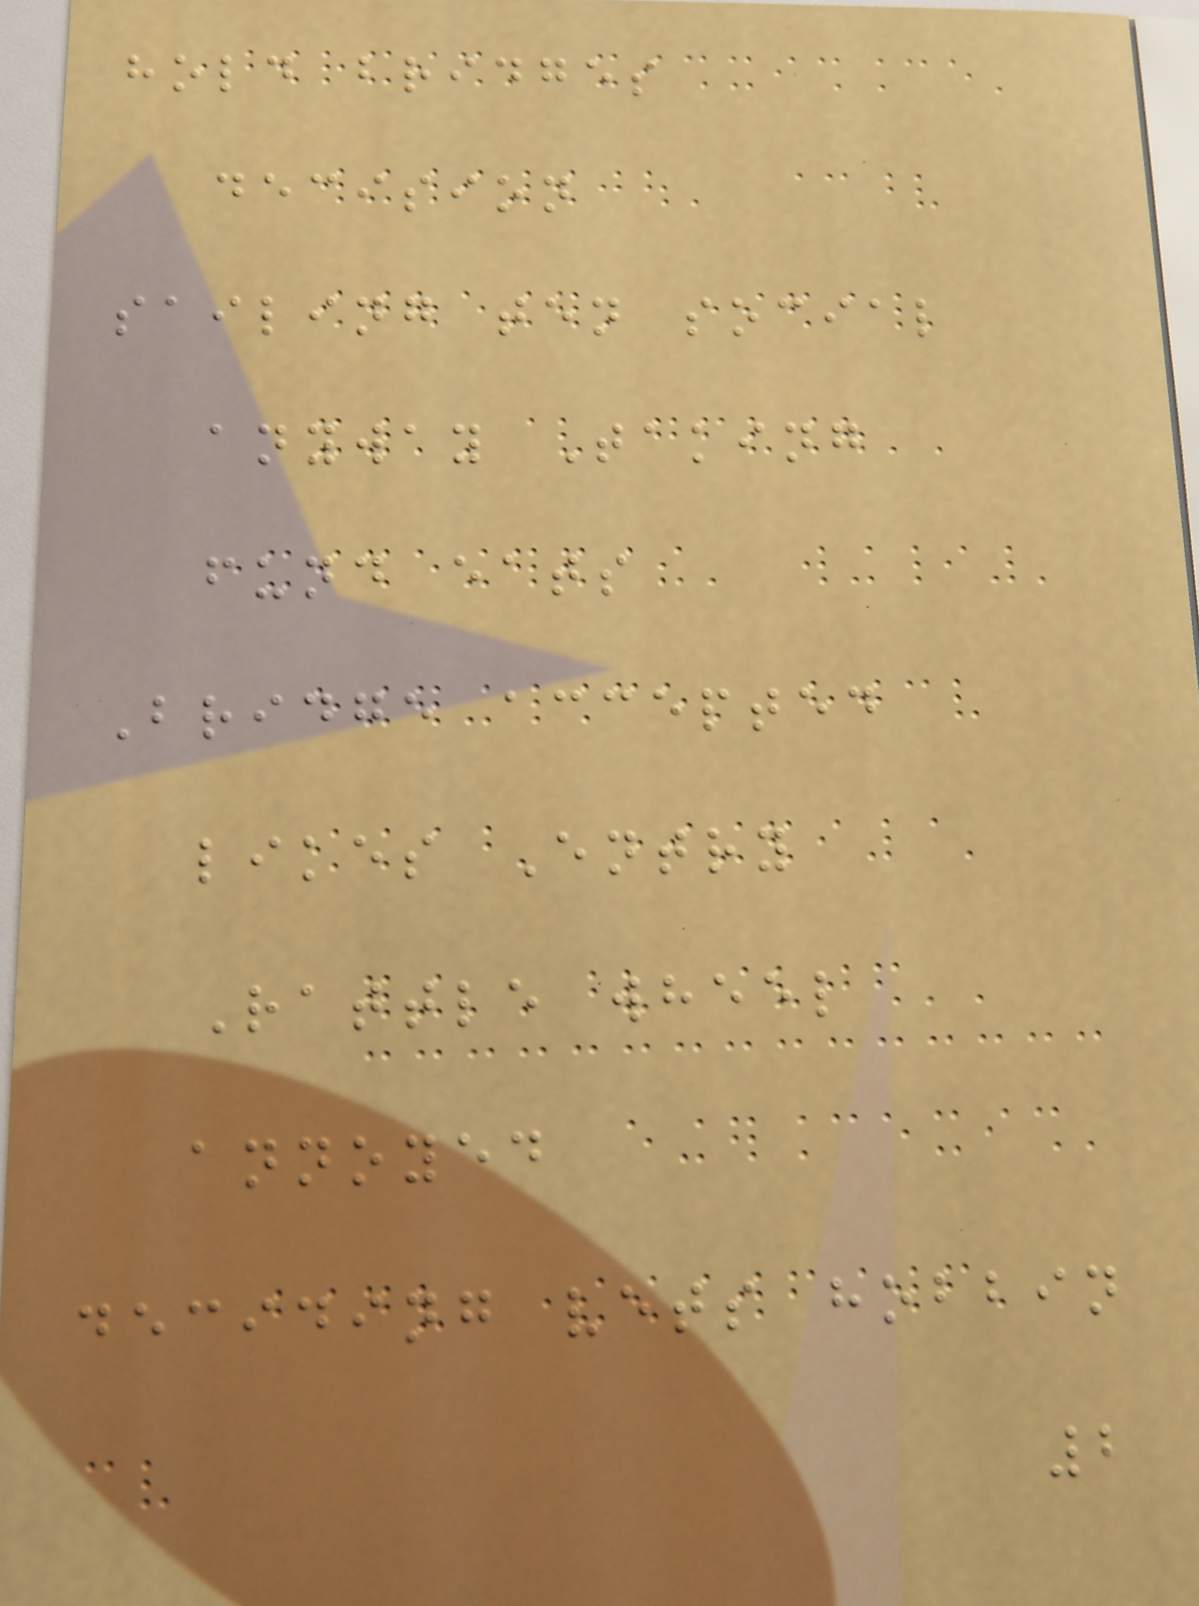hold bridges
decision
sailing ten social
anyway Taking
fund eats
Bridge accepted
likes Entry
Rattle wheel
annoyed
deciding vets hobbin
2
